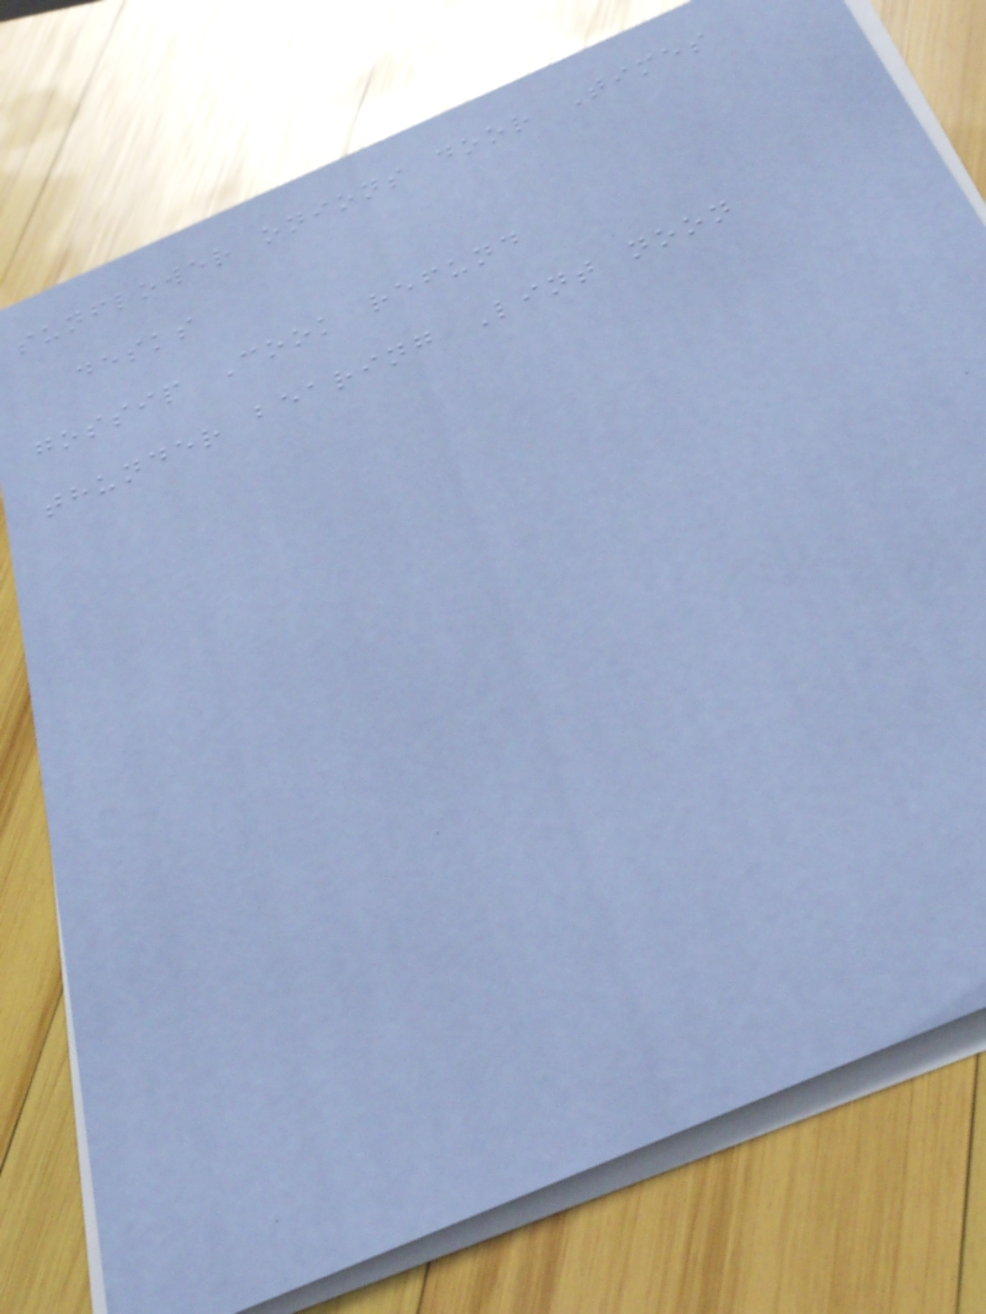sunflower onions door Times
desks
gossip Cook refund
thunder bearing Lint noon
